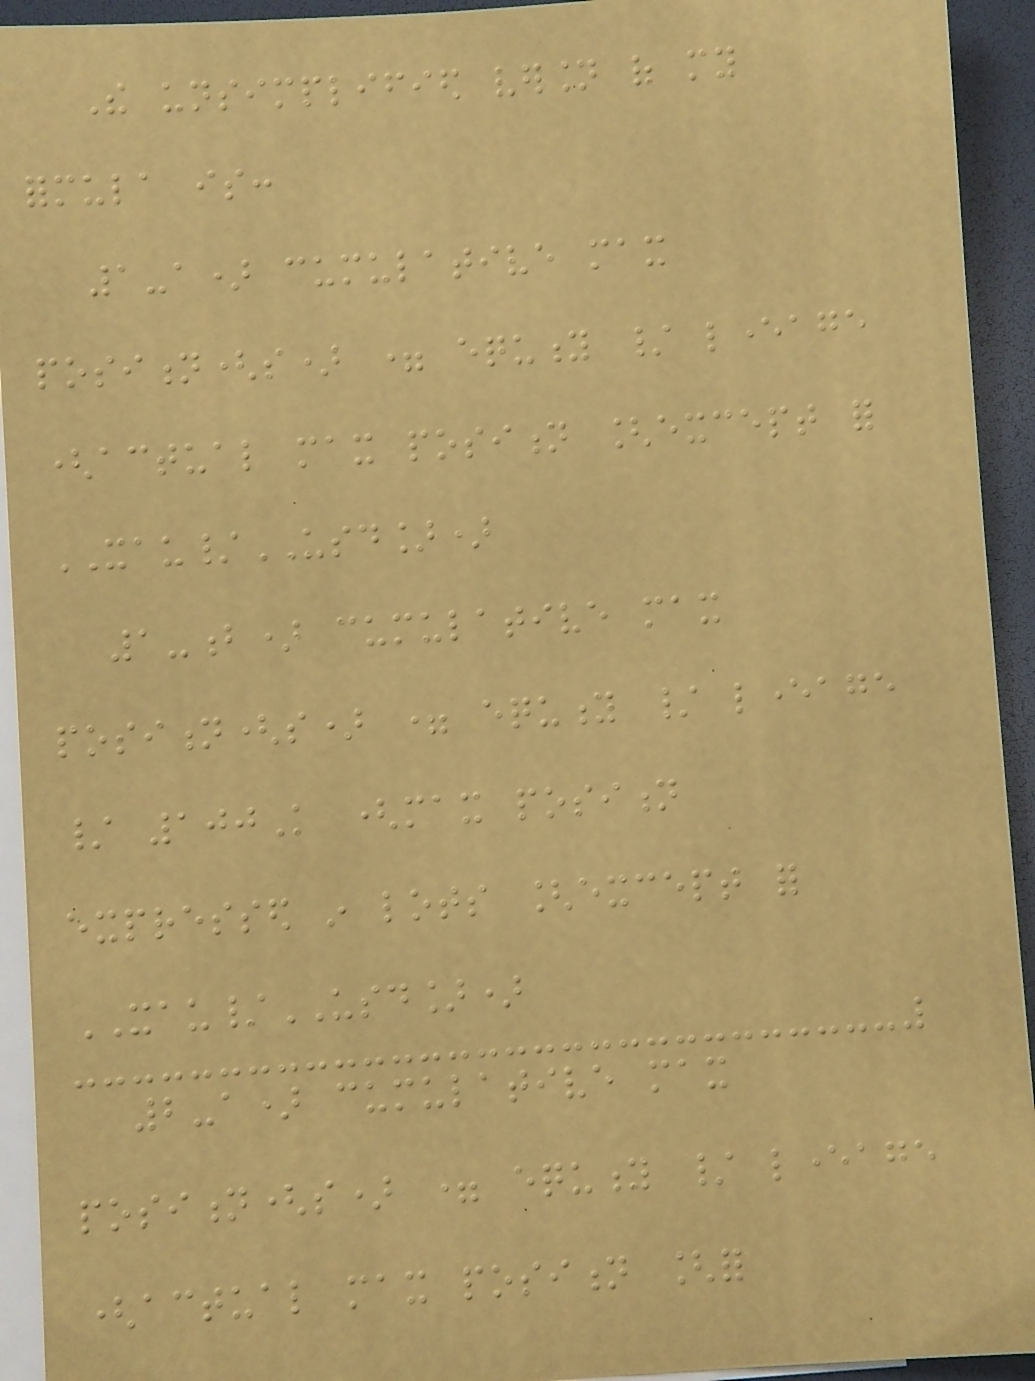The unsimplified version of my
formula is:
1-a) cumulative max
position(s) = equity / leverage
(actual max position [except for
XAU/USD])
1-b) cumulative max
position(s) = equity / leverage
/ 100K (max position
expressed in lots [except for
XAU/USD])
2-a) cumulative max
position(s) = equity / leverage
(actual max position [for
